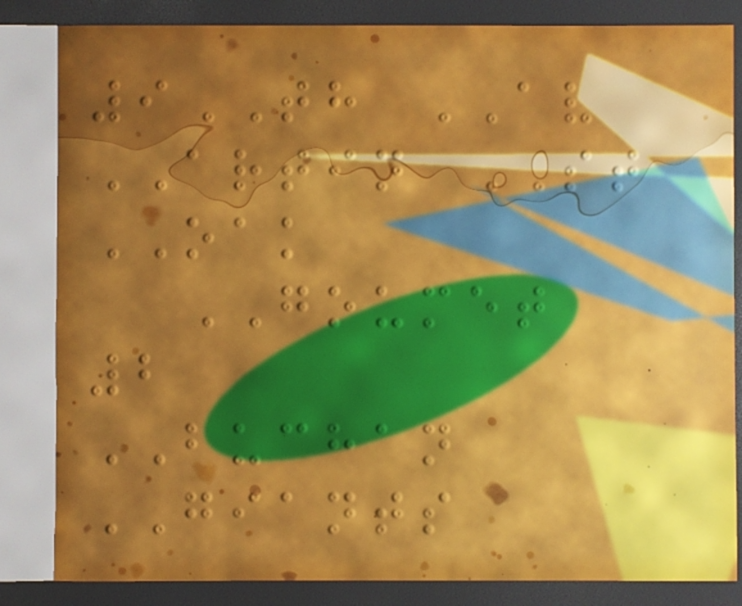9TH AV
ARTIN ST
OAK
GOUMET
2
BUCHAN
GIANTS
